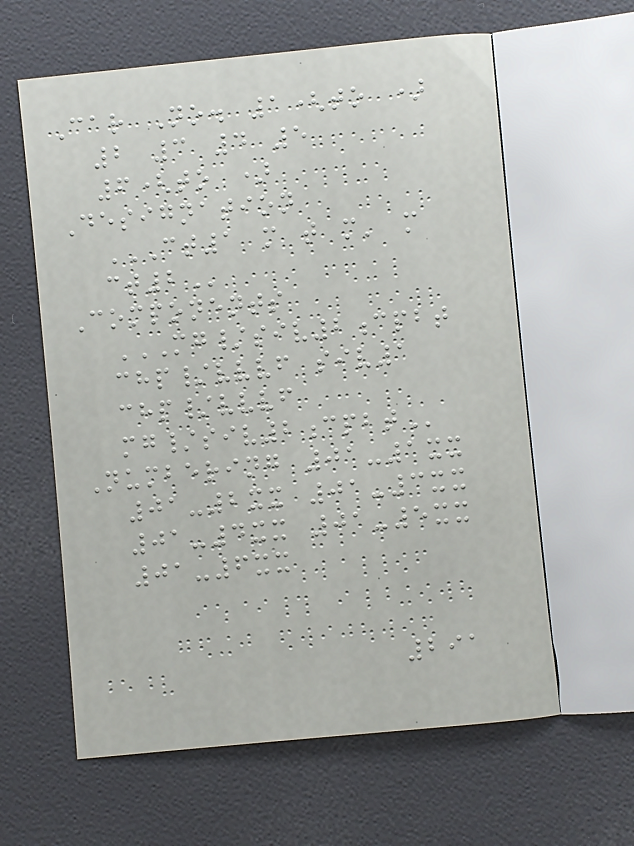Car No. 1(to )
2 3 4 5
6(to )
Designation
CT1 M T M' M
CT2
Components
MG/SIV2CPBT
CHP/VVVF SIV1
CHP/VVVF
MG/SIV2CPBT
Numbering 01-1xx
01-2xx 01-3xx
01-4xx 01-5xx
01-6xx
291
